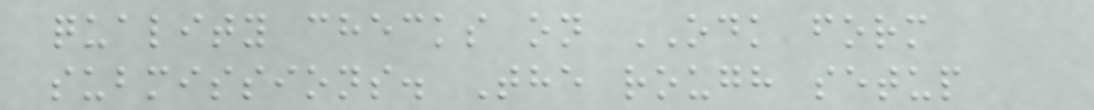quality checks on ODK form
submissions. The rough setup
